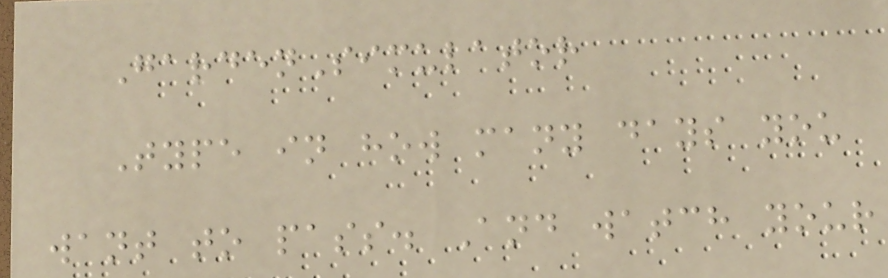GardenSimulator
Type in how many days you
want to pass. And watch your
